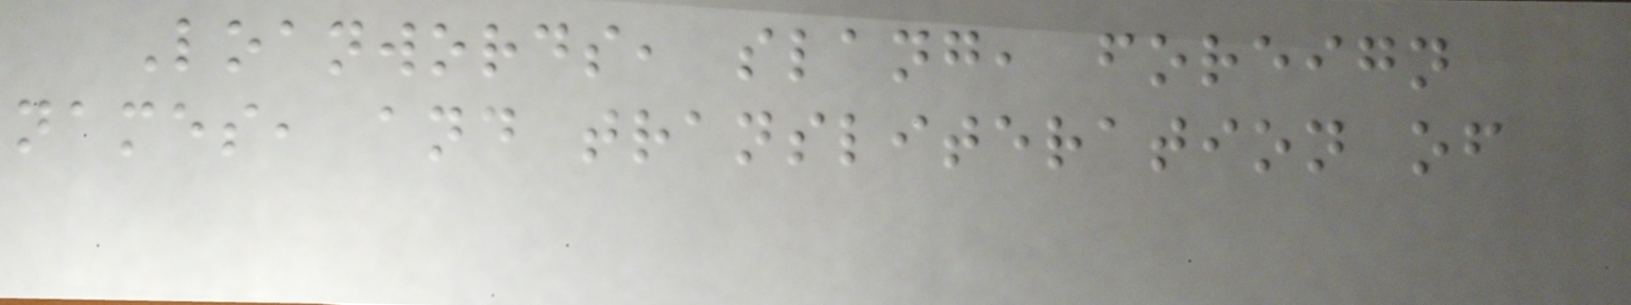Loanwords, slang, foreign
names, and transliteration of
